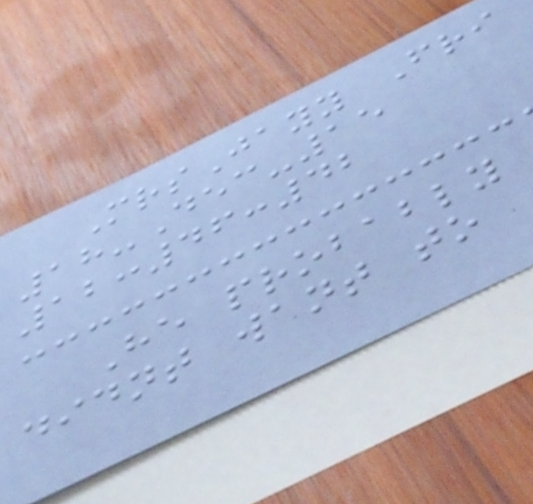MrsJayy Fri
18-Dec-15
12:46:42
He probably
didnt want to
